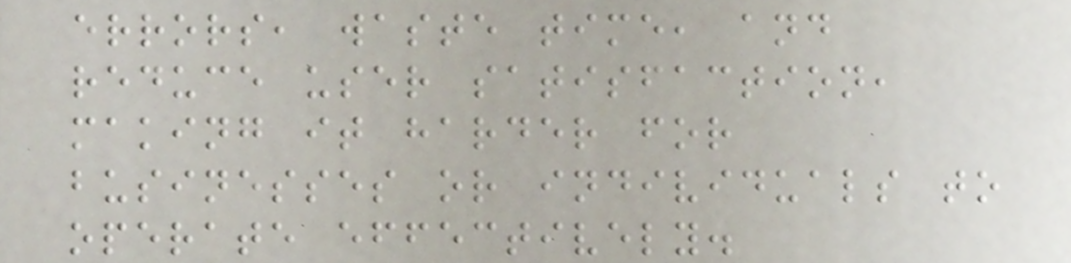errors, waste time, and
reduce user satisfaction,
making it harder for
businesses or individuals to
operate effectively.
